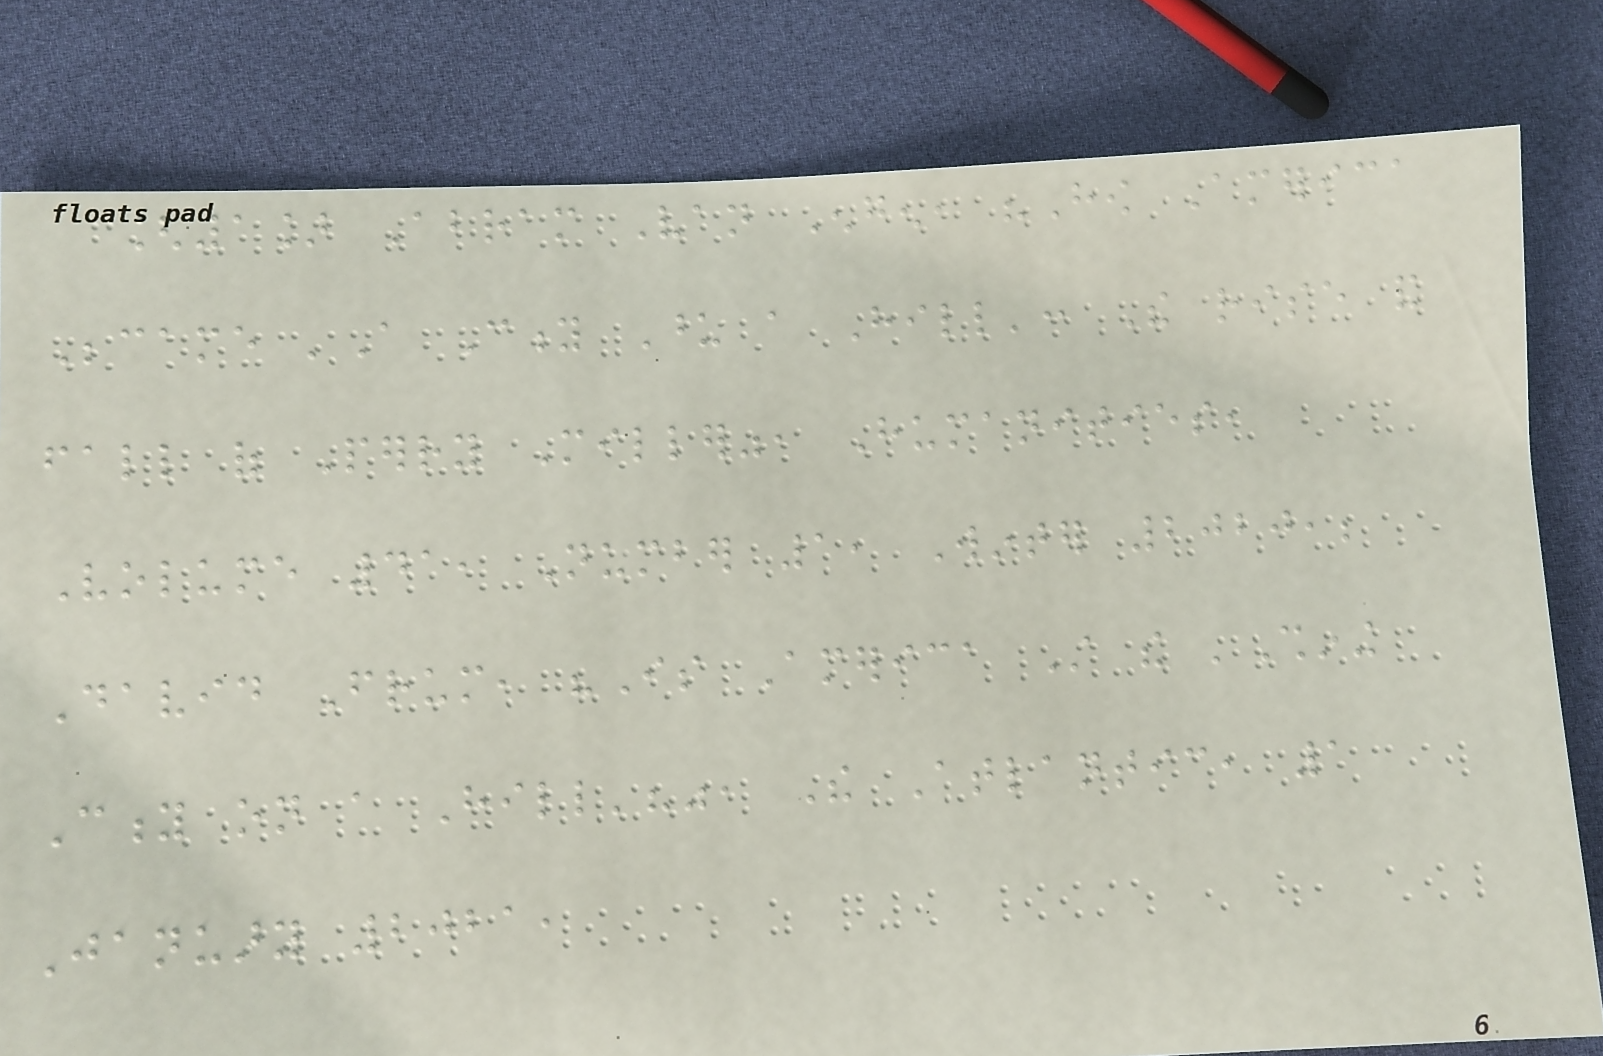[1] Abram Van Engen, "How America
Became 'A City Upon a Hill': The rise and
fall of Perry Miller", Humanities,
Volume 41, Number 1, Winter 2020,;
David Frum, "Is America Still the 'Shining
City on a Hill'?", The Atlantic, 1
January 2021,
